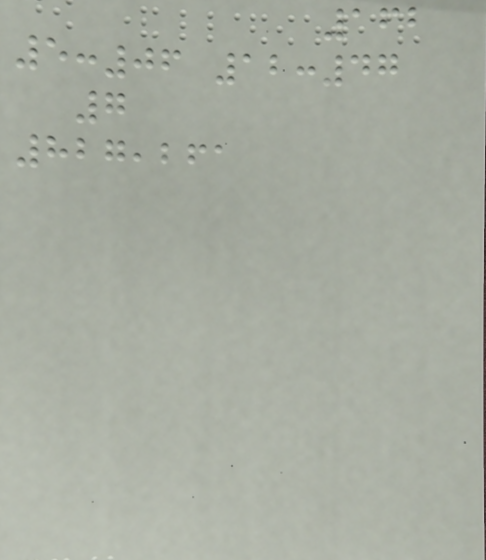162
5:06 12:47
7
827,261
